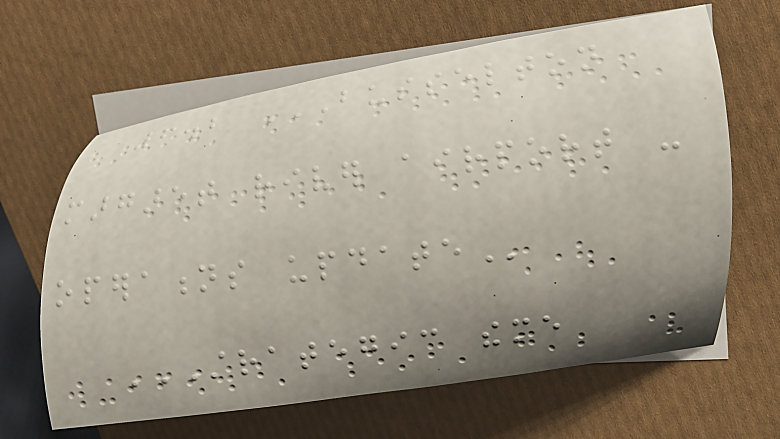6.2 BUSSELTON
MARGARET RIVER AIRPORT -
OPERATIONS UPDATE
STRATEGIC THEME
